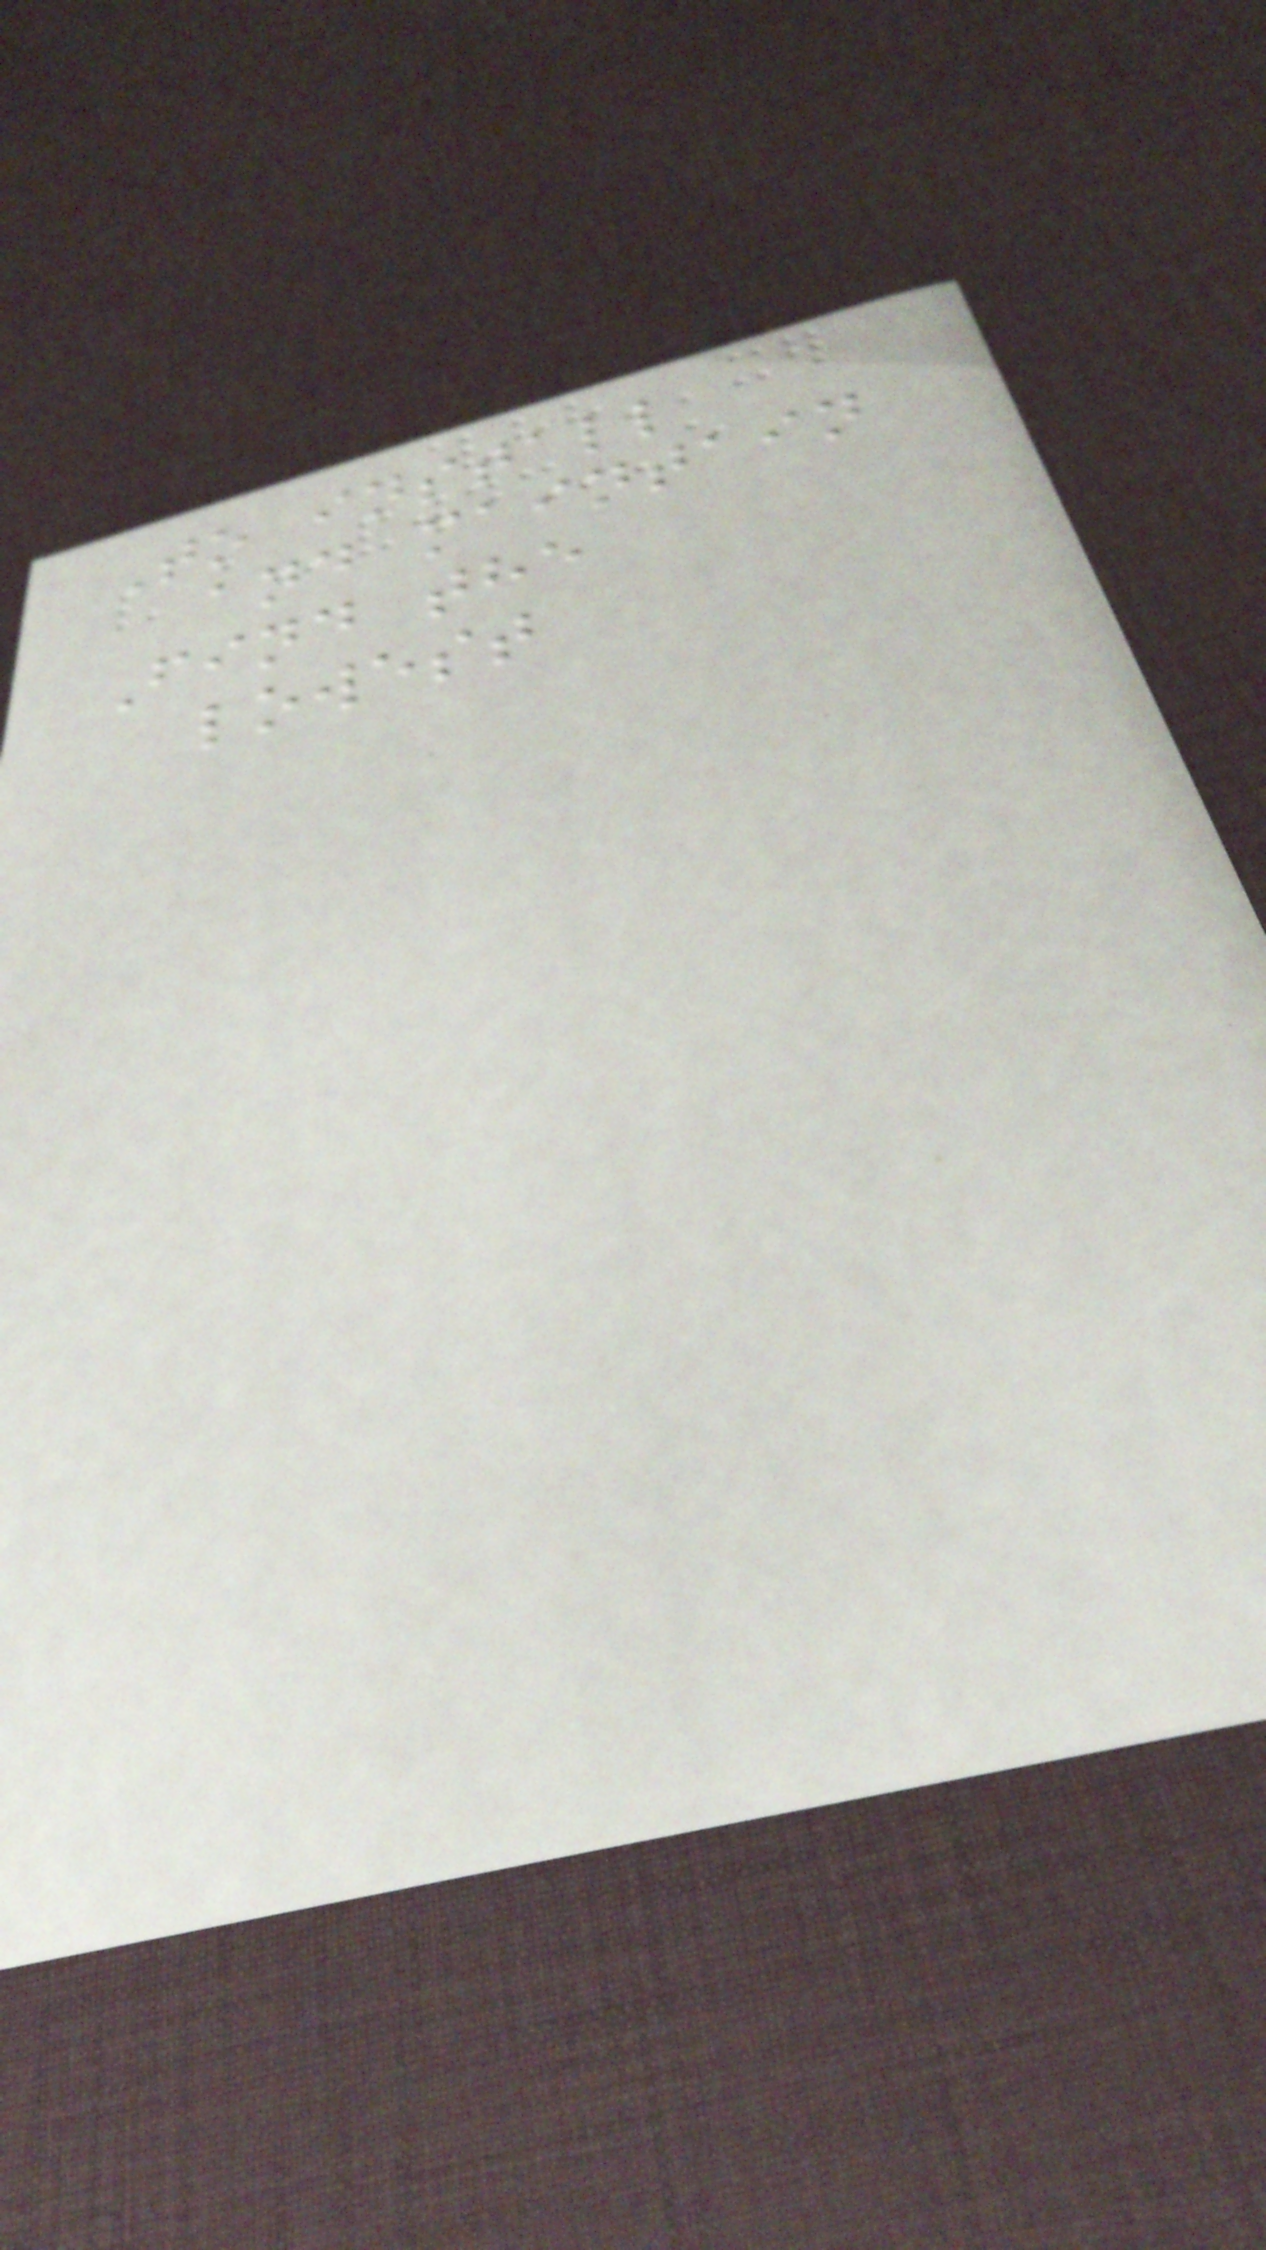To install
and maintain
Find the
lowest
